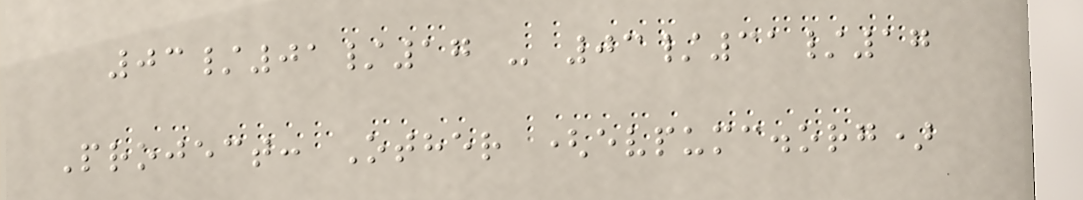03/01/17 - 03/31/17
Project: Other (evpumc.org)
